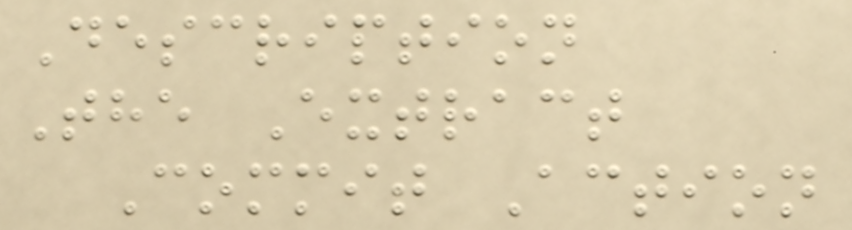Description
The Extract
Commit Action
